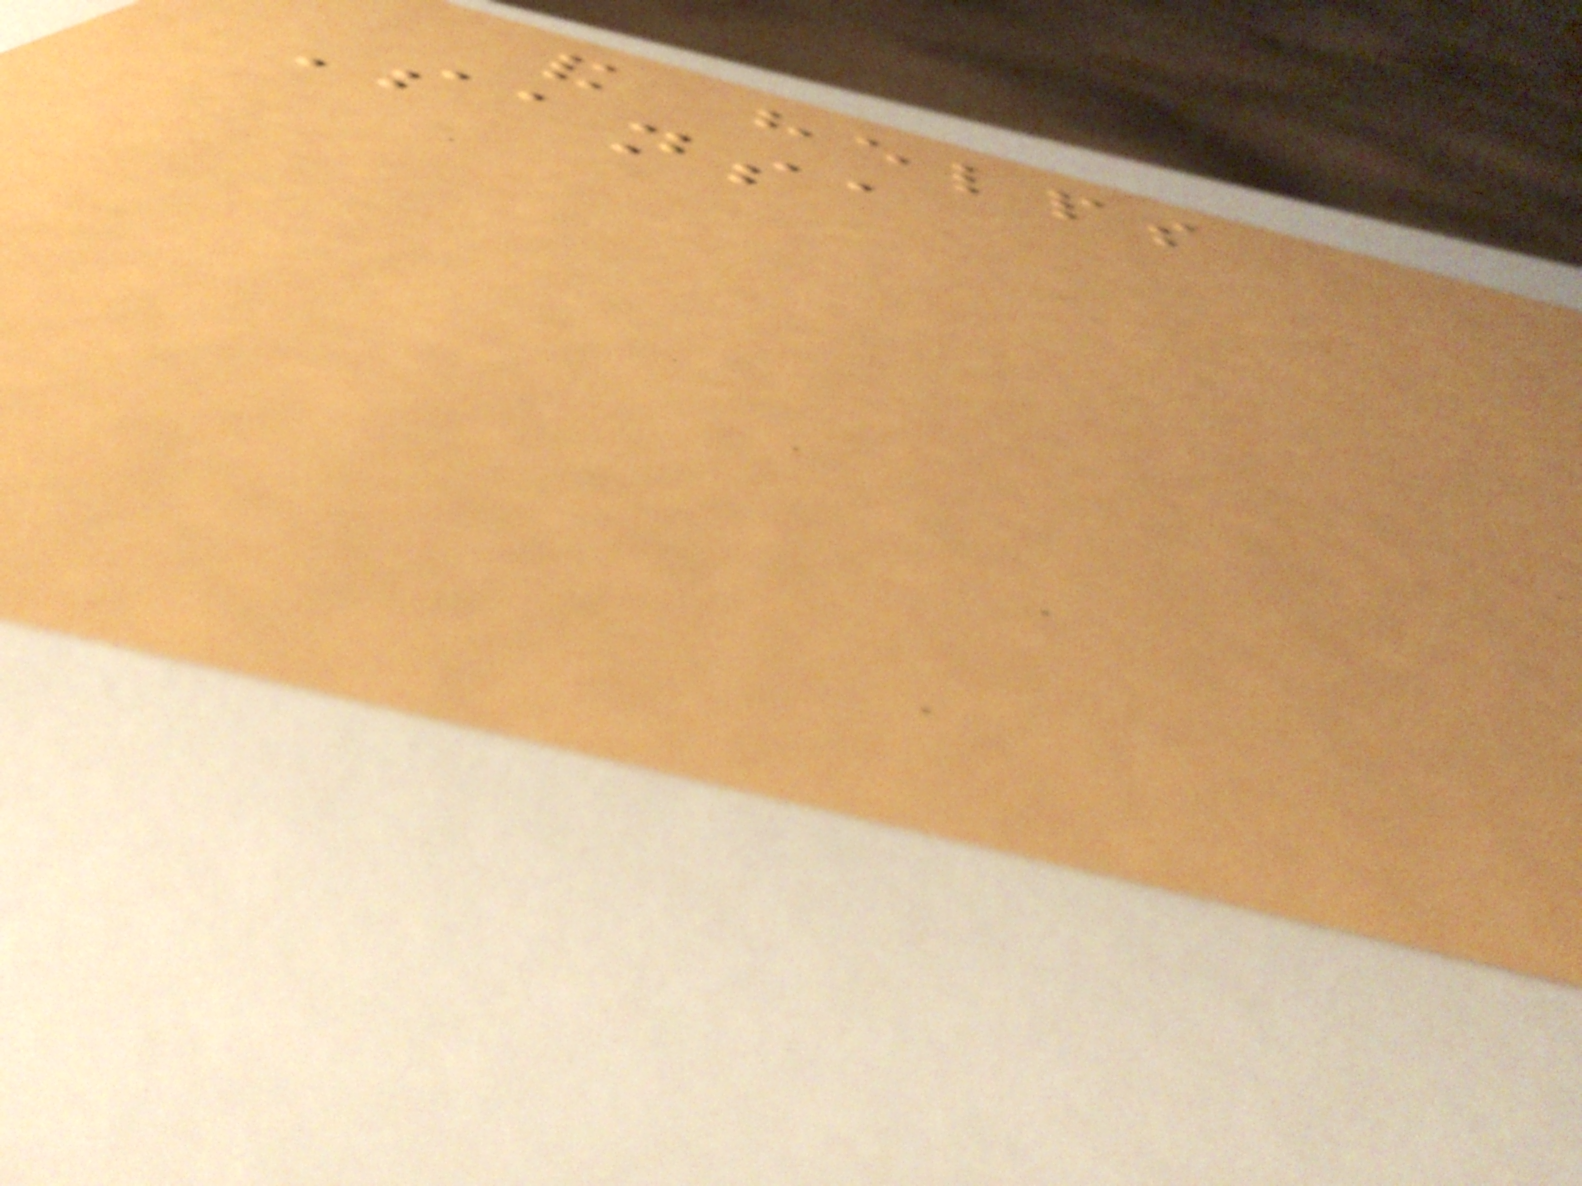and helps
Sansa
